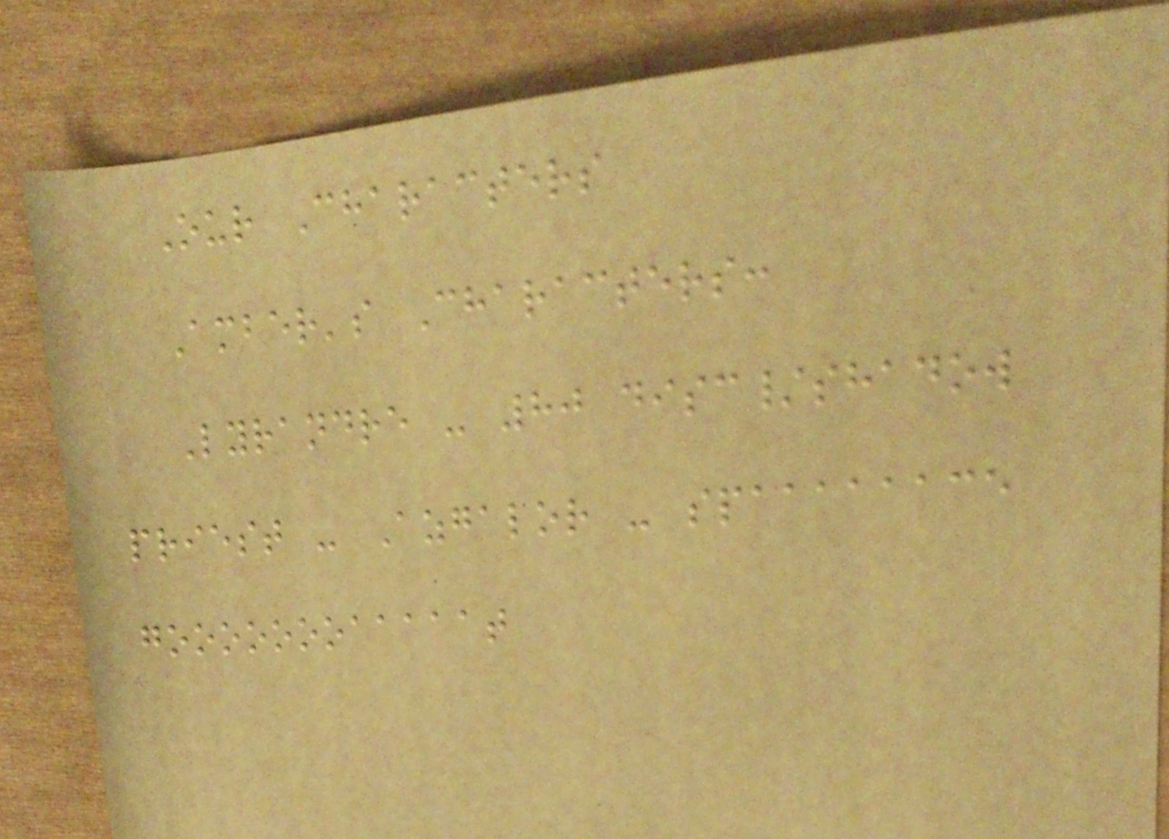Our Characters
Amber's Characters:
Lyrandre - 80 disc/shadow
priest - Azgalor - spaaaaaace
goooooooaaaaat
